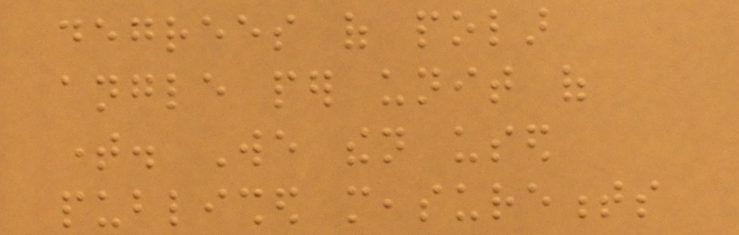degrees of polar
angle per unit of
time. We then used
published measurements
